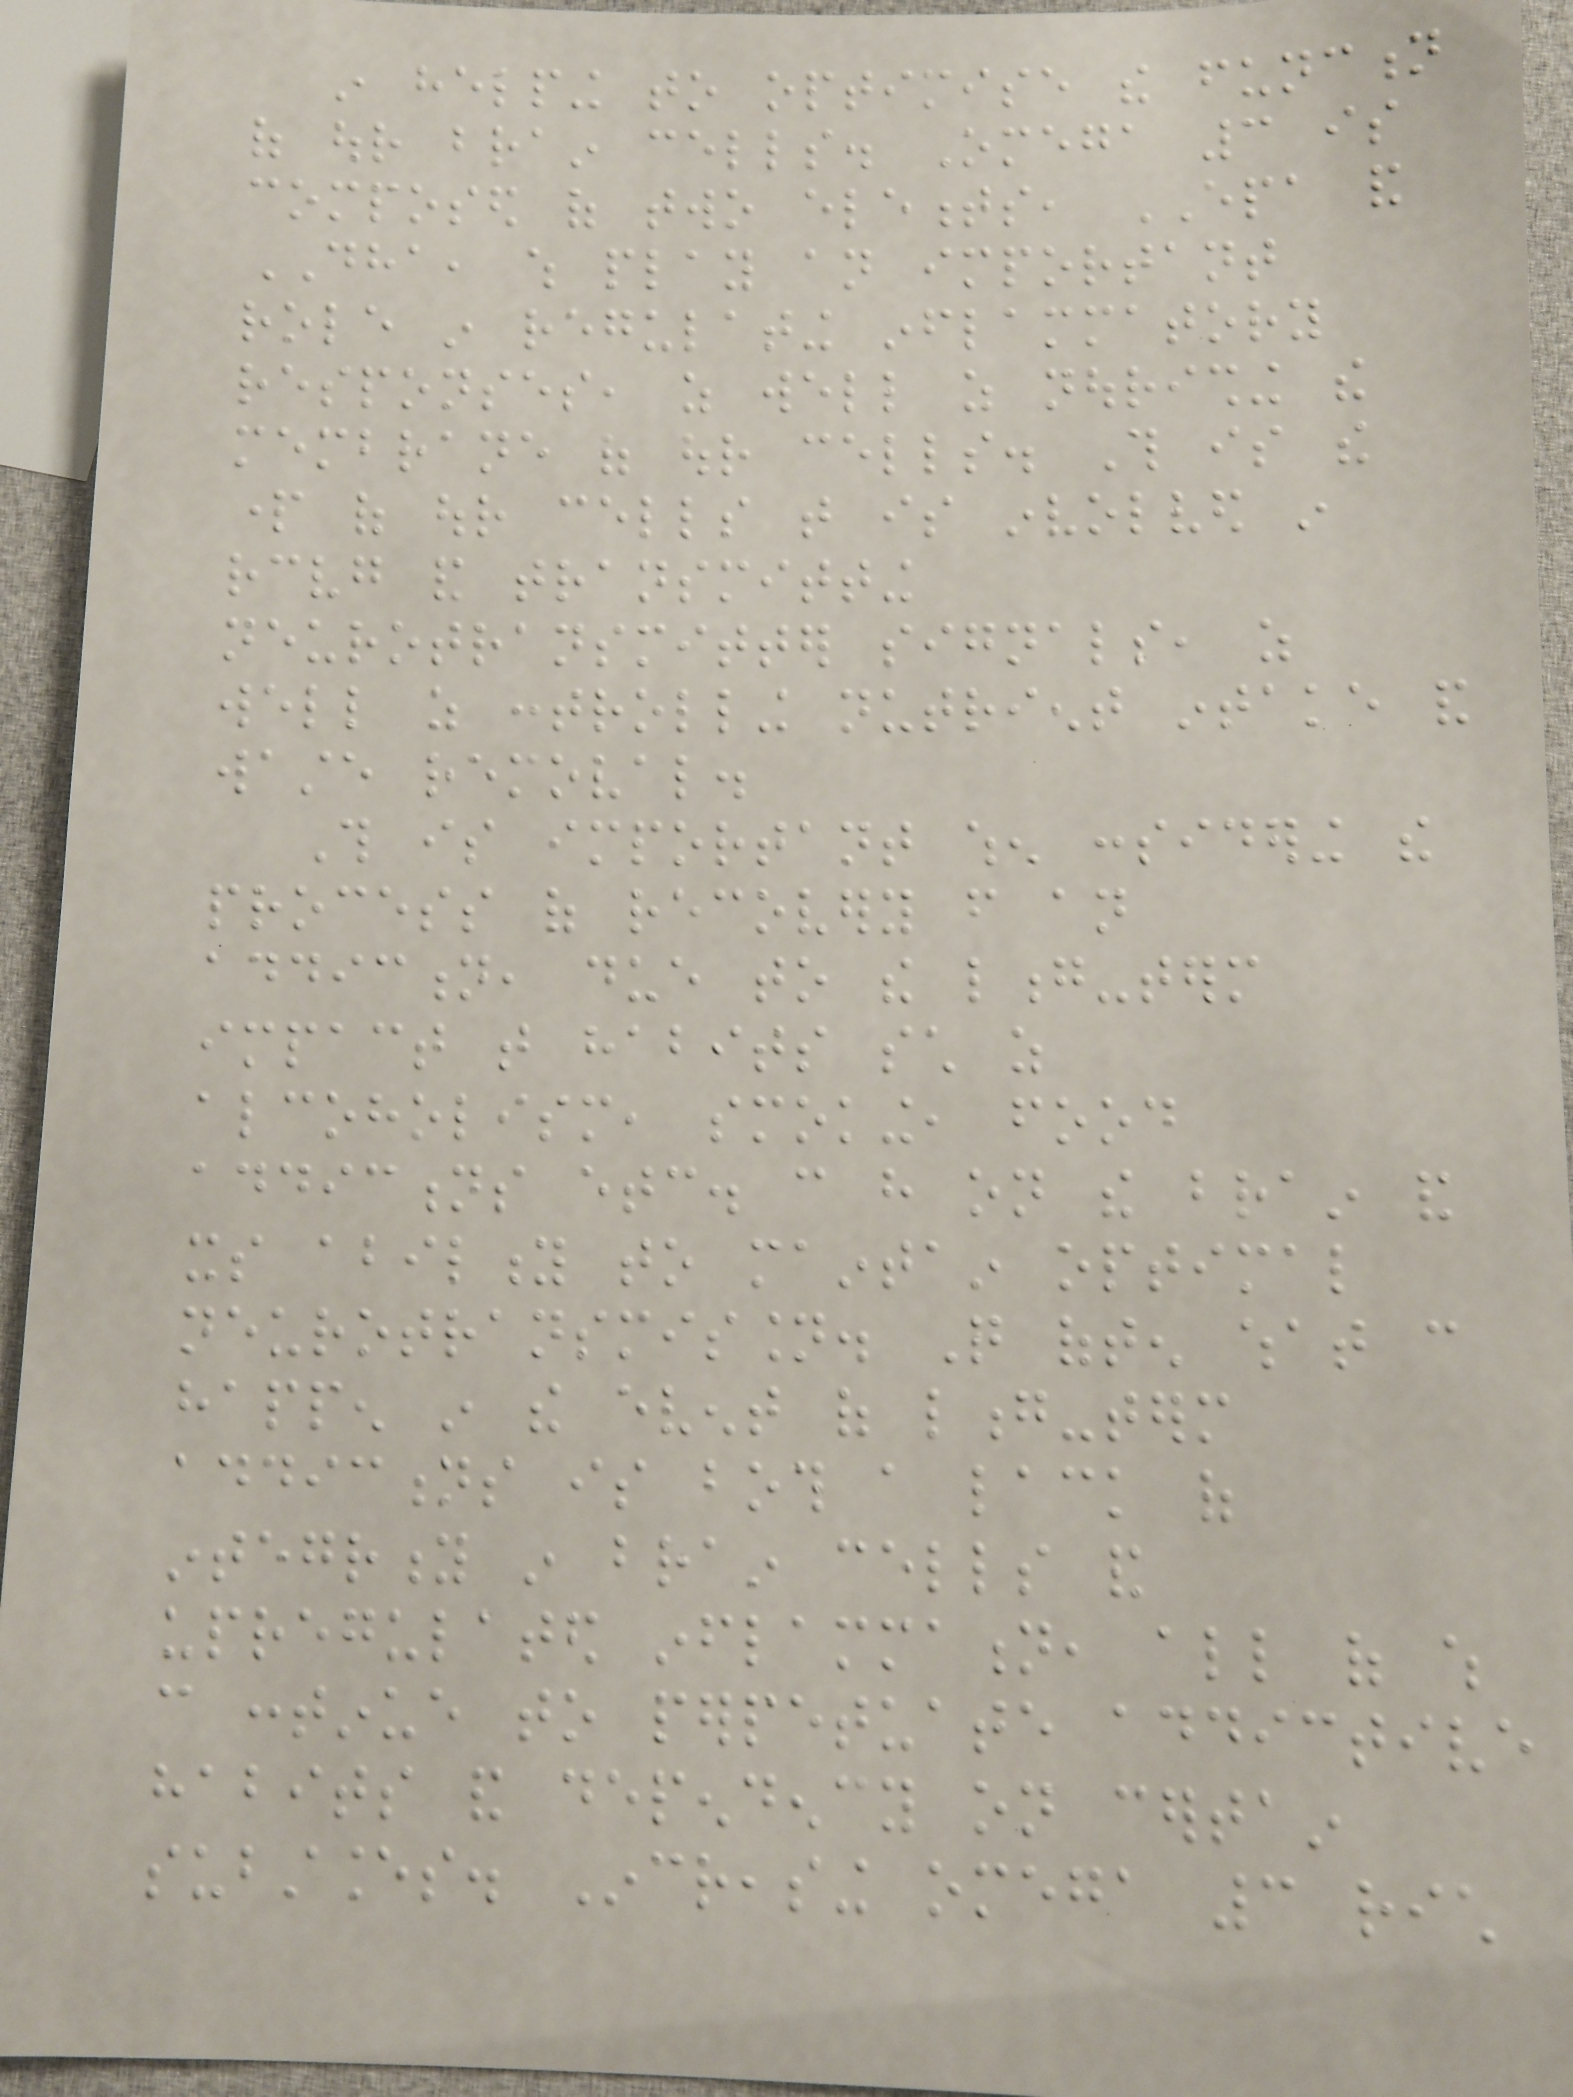in helping to optimise the function
of our brain cells. Omega 3 is
composed of two elements, EPA and
DHA, which play an important
role in regulating inflammatory
responses, as well as nourishing the
membrane of our cells. This is the
part of our cells that is involved in
receiving and transmitting
neurotransmitter signals, as
well as controlling nutrient intake and
waste removal.
This is important when considering the
process of recovery from an
addiction, due to the long-term
impact that habits such as
alcoholism, smoking, food
addictions etc. can have on the brain and
its ability to maintain optimal
neurotransmission. Quite often what can
happen in the event of long-term
addictions is both a lack of
integrity in brain cells and
upregulated inflammation, all of which
can continue to perpetuate addictive
habits and dependency on certain
substances. Increasing omega 3 rich
